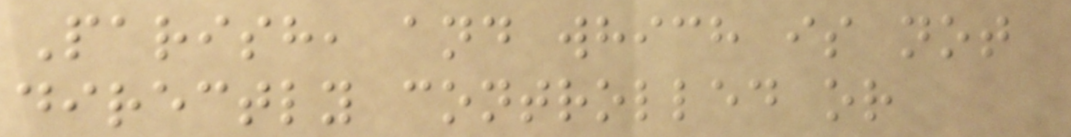Parish, and which is not
directly controlled or
